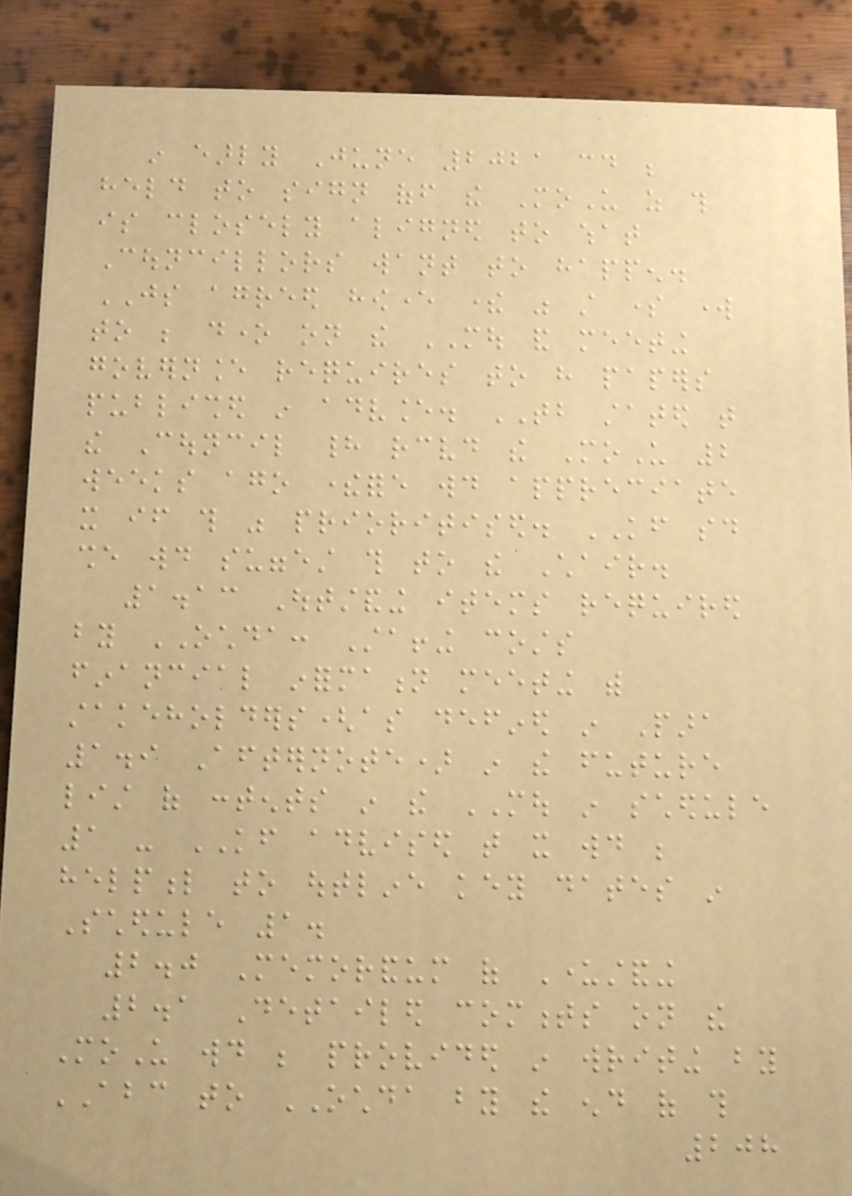in early June 2021 could be
held to sign off the MoU as this
is closely aligned to what
Councillors want to happen.
JS agreed however there was still some work
to be done on the MOU and meeting
governance requires to have papers
published in advance. TB stated that
the Council had received the MoU 2
weeks ago therefore would appreciate
it if this was prioritised. KF said
she would suggest this to the Chair.
1.13 Outstanding items required
by OCHDA: Staffing costs
financial information meeting with
stakeholders(as defined in Para
1.9 Afternote) in the future
list of contents in the MOU in schedule
1 - KF advised that it would be
helpful to outline key dates in
Schedule 1.
2.0 Memorandum of Understanding
2.1 Detailed comments on the
MoU would be provided in writing by
ABC to OCHDA by the end of this
208
